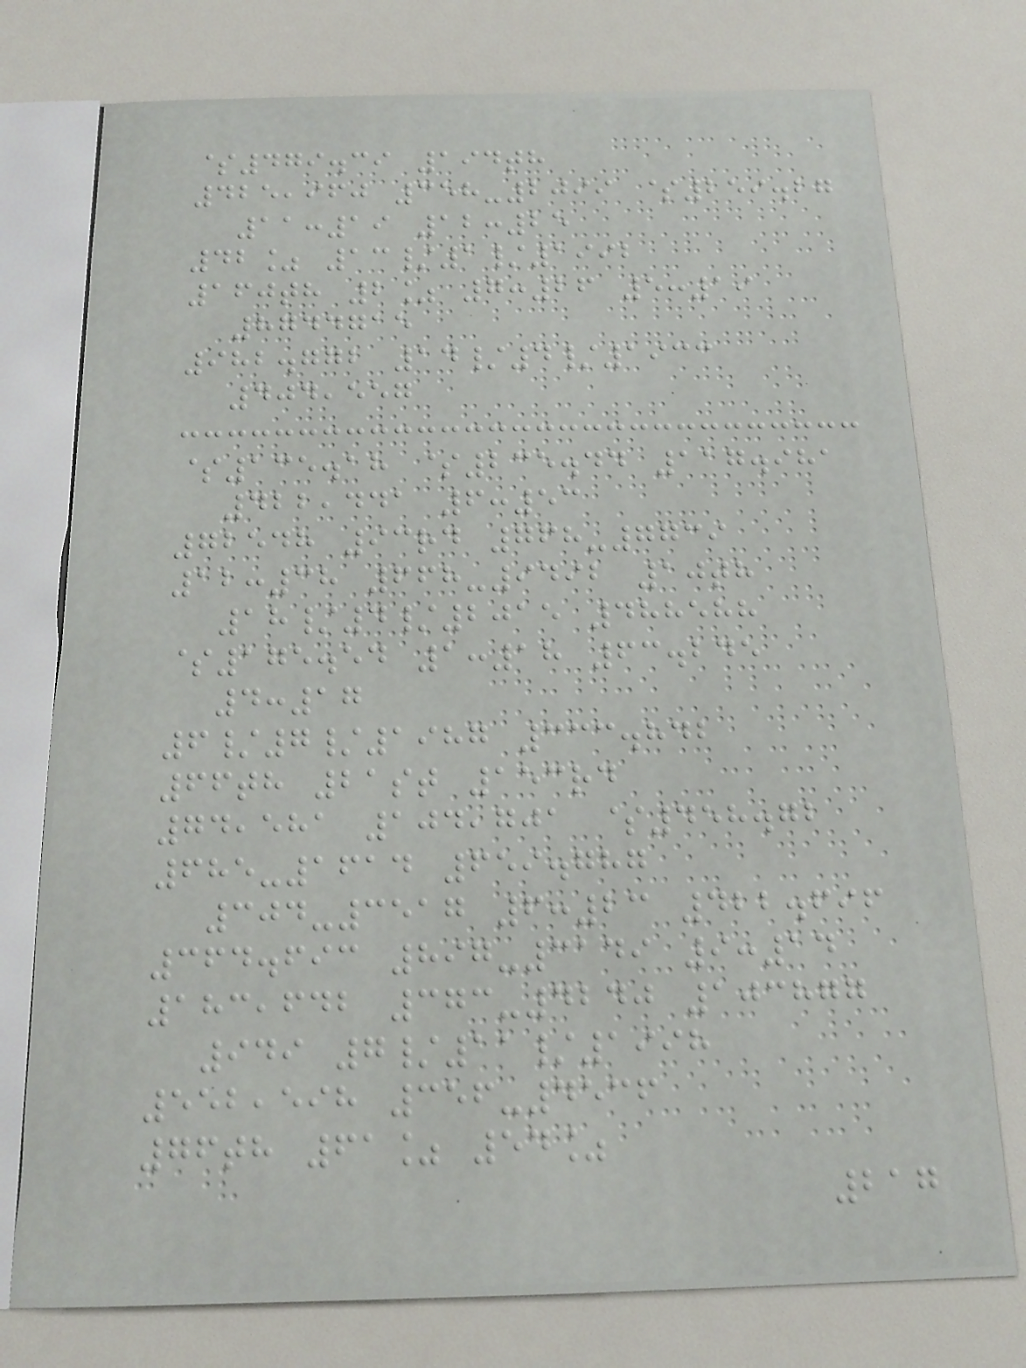$479.39 194th
425,960 358-2099 $259.27
11:19 12:25
42% 13/1/1992
160th 2% 7:26 5:19
8744715
982.772 14/4/1933
404,557
$135.18 $235.44 117.981
422,441 6:53
72548 93rd 768-7739
12:38 668-9492 10th
18/4/2015 488588
$175.54 1:18 63.245
4:17
6/7/1987 333.842
66th 21st 153rd
74,581 104,701 $458.72
685-1614 659.787
304-3517 6:23 422.696
364.693 897-3149 9:14
183,642 373-4240 103877
949 7/11/1998
552,598 356-4536
76th 61% 54%
217
